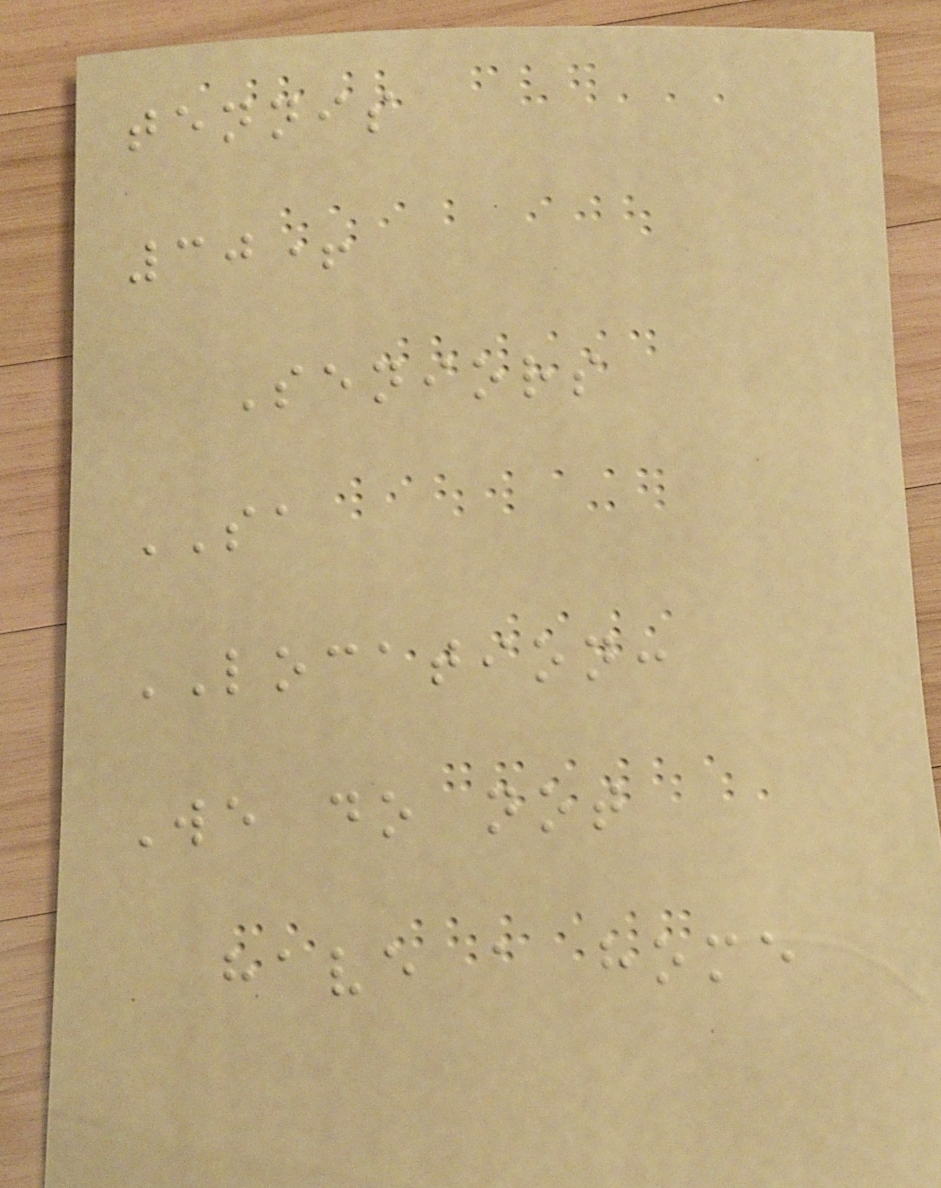tennis
30+
Seniors
SA
LOCATION:
We do not
have a home
